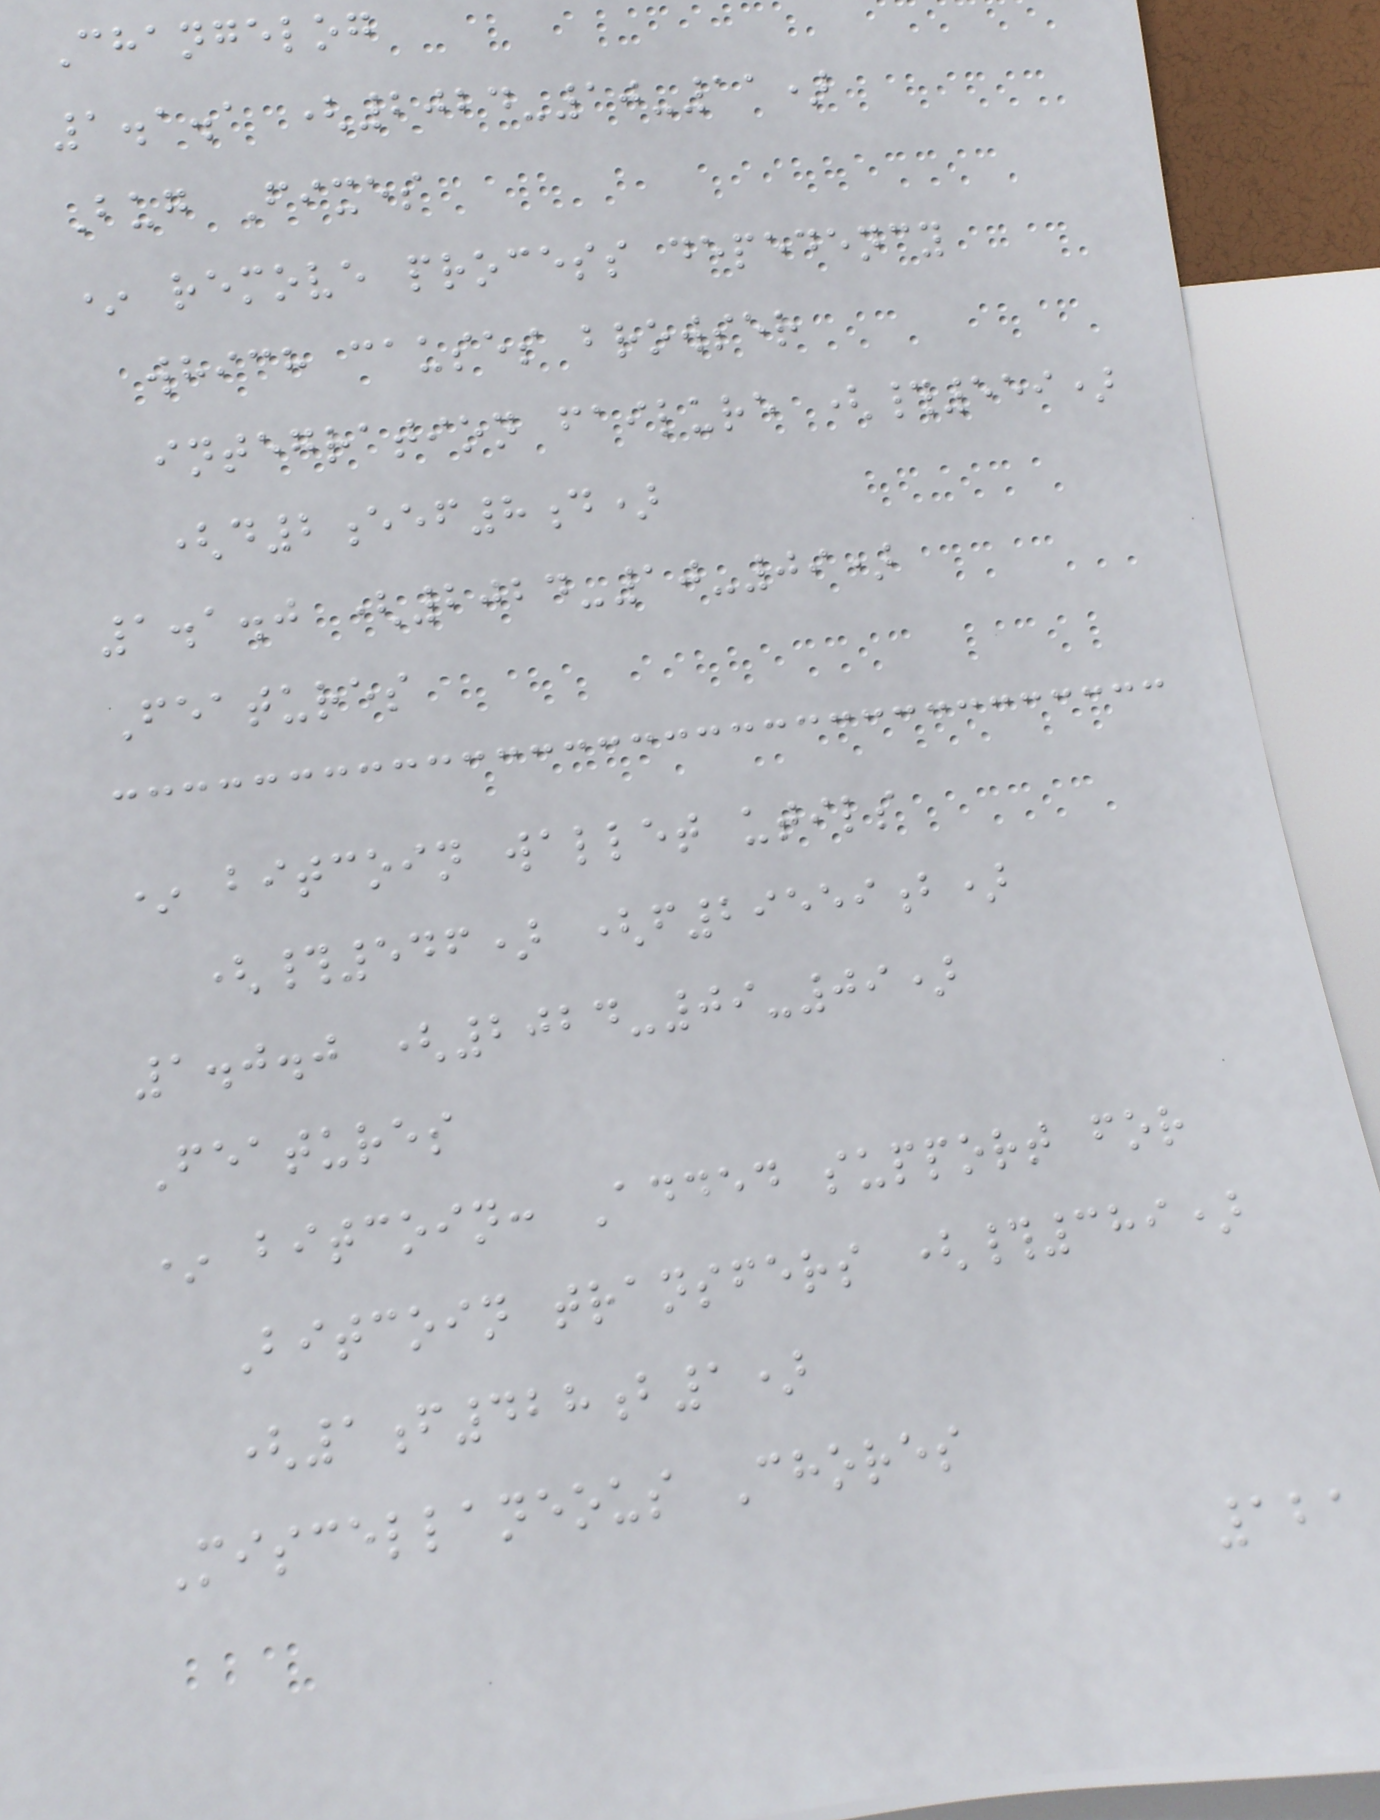Changelog
1.1.1 (2024-10-11)
Bug Fixes
* remove process depedency
which causes browser
integration failure (#559)
(d2eef8d)
1.1.0 (2024-10-09)
Features
* bitcoin wallet utils
(#546) (f29559b)
1.0.0 (2024-09-09)
Features
* bitcoin: Added support for
Bitcoin transfers (#389)
(1f428b1)
Miscellaneous Chores
121
